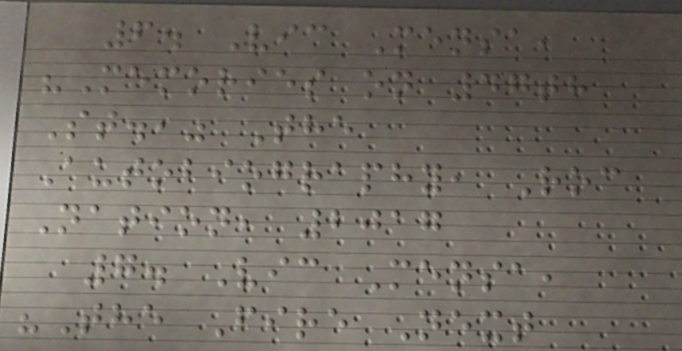6. Vic Mensa,
"Memories on 47th
St.," The
Autobiography, Roc
Nation, 2017
7. Vic Mensa,
"The Fire Next
